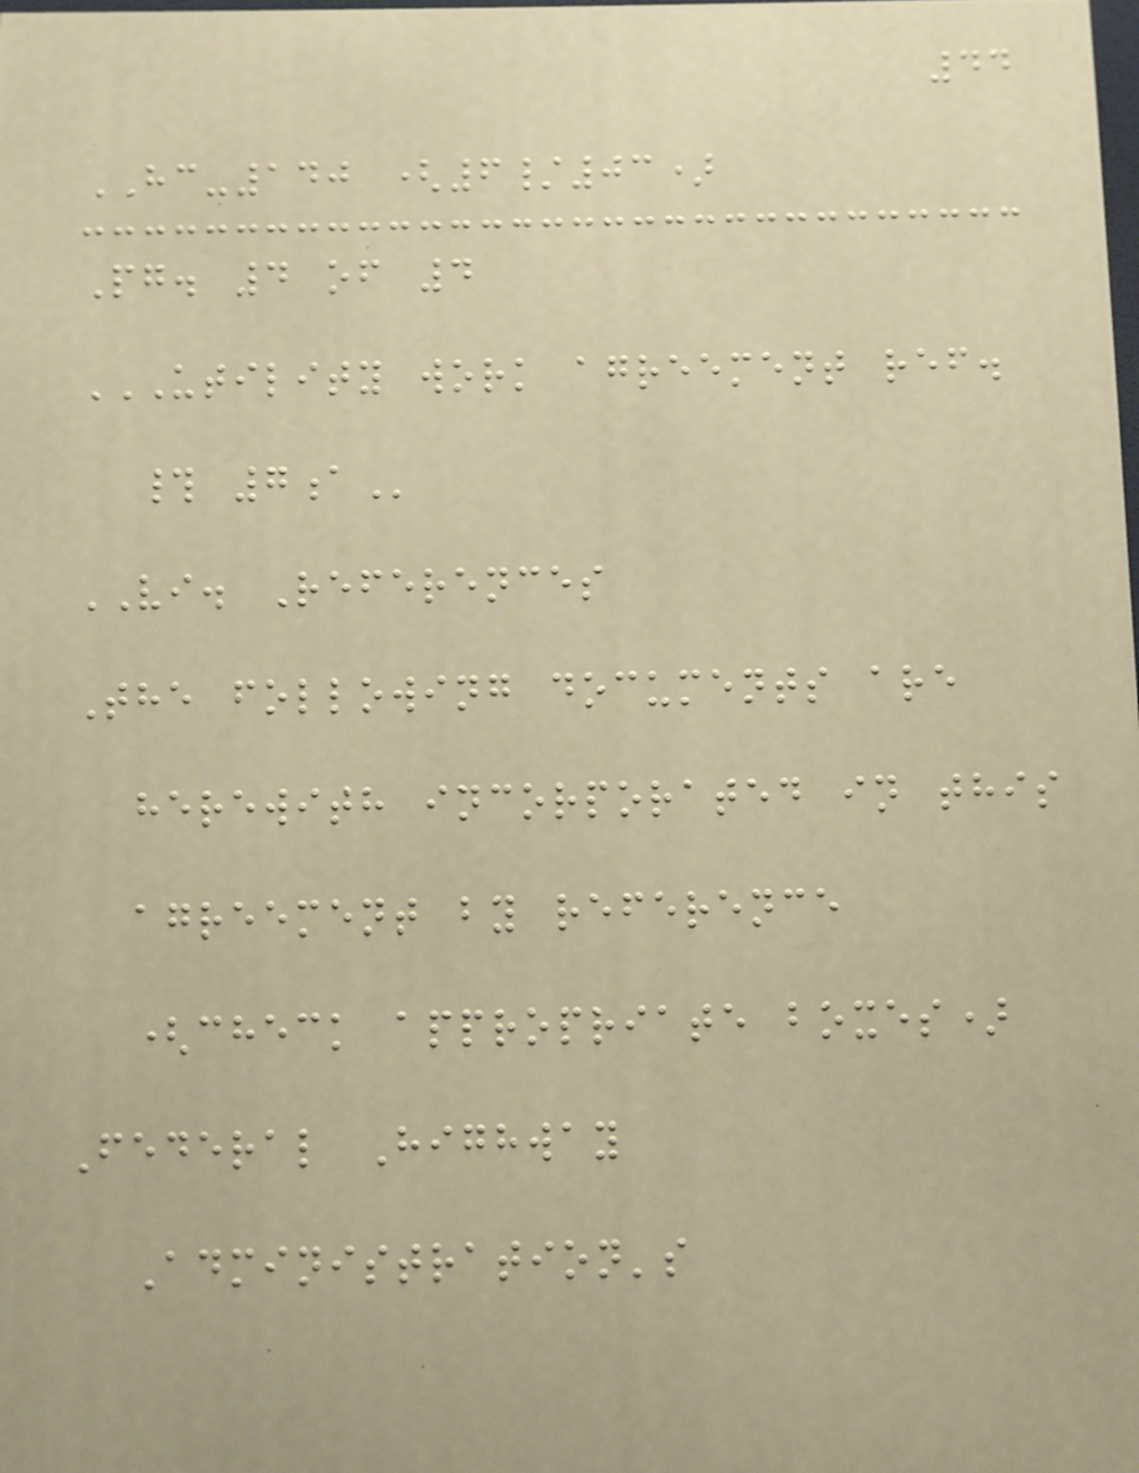44
HC-140 (6/03)
Pg. 4 of 4
UTILITY WORK AGREEMENT REF.
# 7A
VI. References
The following documents are
herewith incorporated in this
agreement by reference
(check appropriate boxes)
Federal Highway
Administration's
